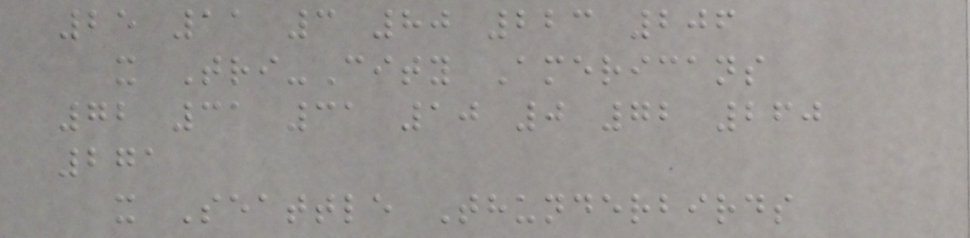25 11 3 80 223 206
x Tri-City Americans
72 31 31 10 0 72 260
271
x Seattle Thunderbirds
